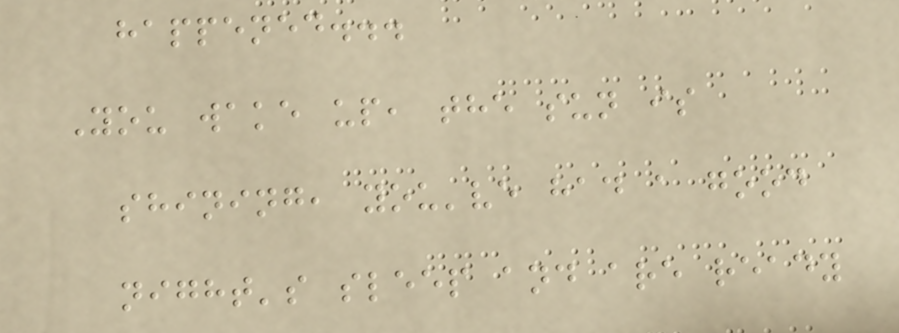happened...
You wake up, the sun is
shining, you've had a good
night's sleep and are ready
